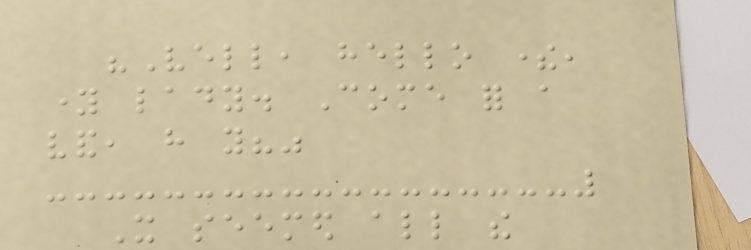"Vell, hello there,
young lady. Come for a
vand, have you?"
It seemed all the
